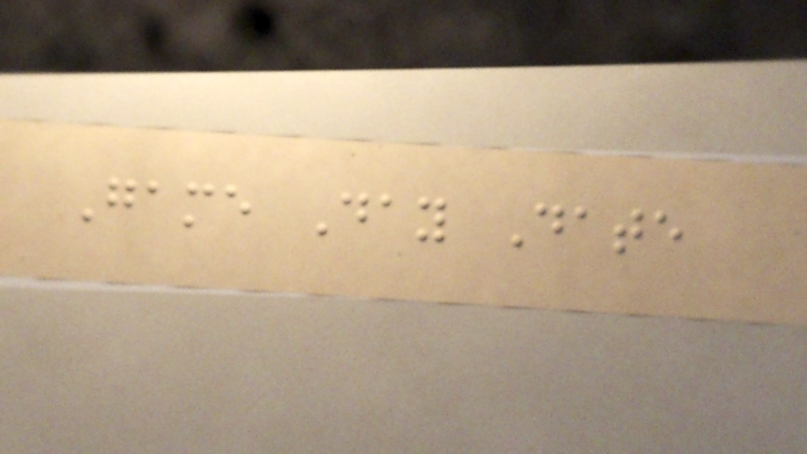Game Day Date
